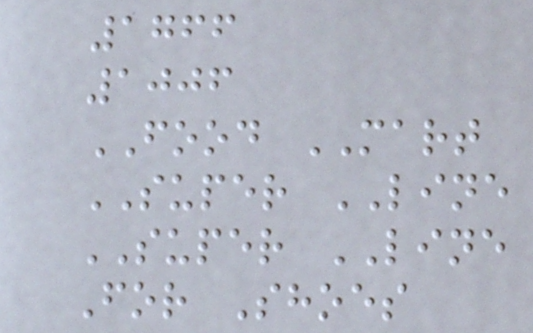1766
1006
FOOD MART
SUPER LINE
SUPER LINE
For Shoes
